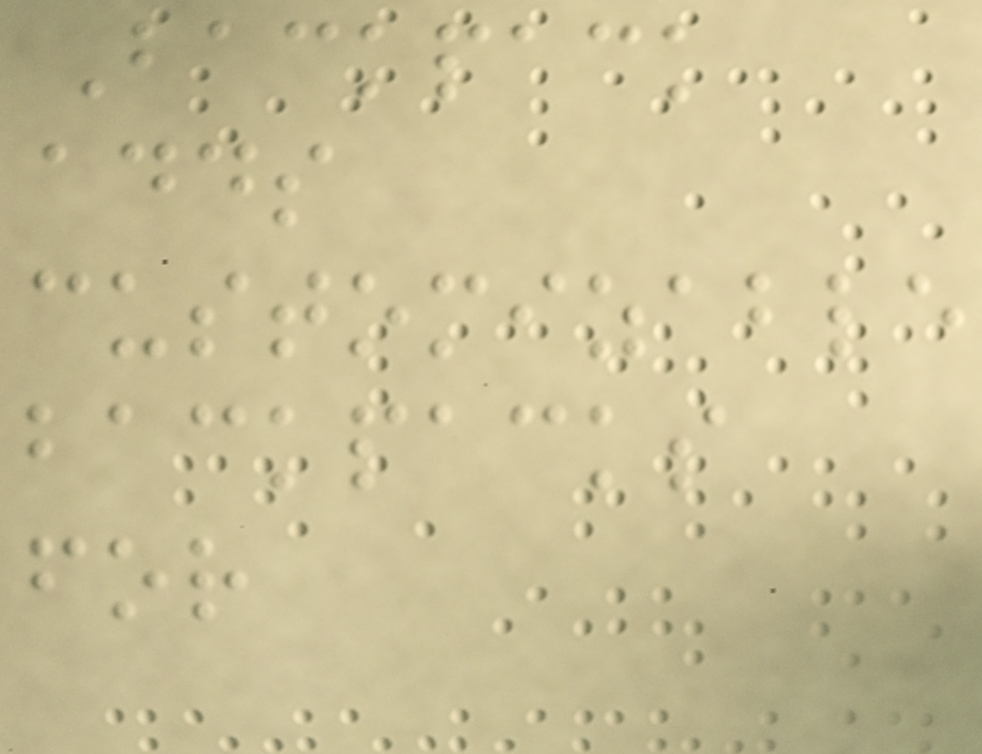Backpack
adds
customizable
backpacks
for
